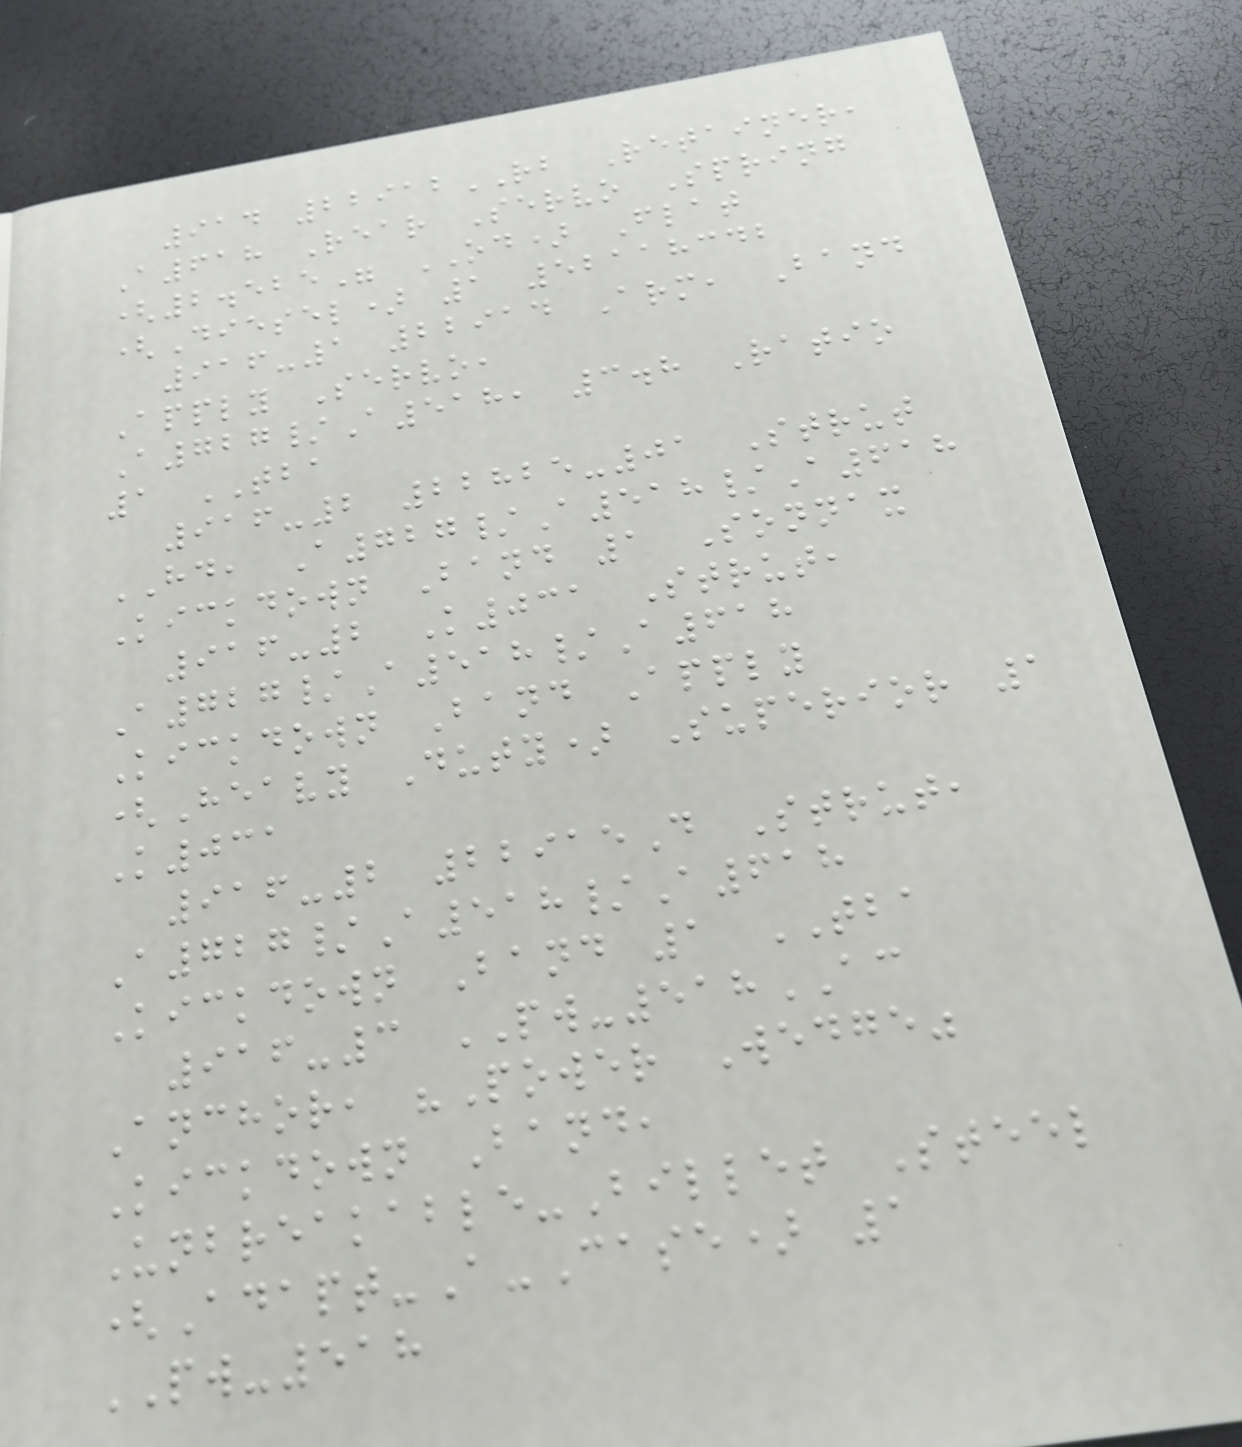914 22912RB Retainer,
A618 Rear Servo Spring
(2.525" OD) Flat
(Diesel) 1 52118342
916-1 22914 Arm, Band
Apply Servo,
A727/A518, 3.8 Ratio
1 TBA
916-2 22825-01 Strut
HD, A727/A518/A618
Kickdown Band 1 Sonnax
916-2 K031 Strut,
A727/A518/A618
Kickdown Band Apply
(Heavy Duty) Superior 1
K031
916-2 22915D Strut,
A727/A518/A618
Kickdown Band 1 TBA
916-3 PW-518AC
Anchor, "Power Wedge"
Kickdown Band,
Unbreakable-Billet Steel
(Adapt-A-Case) 1
PW-518
